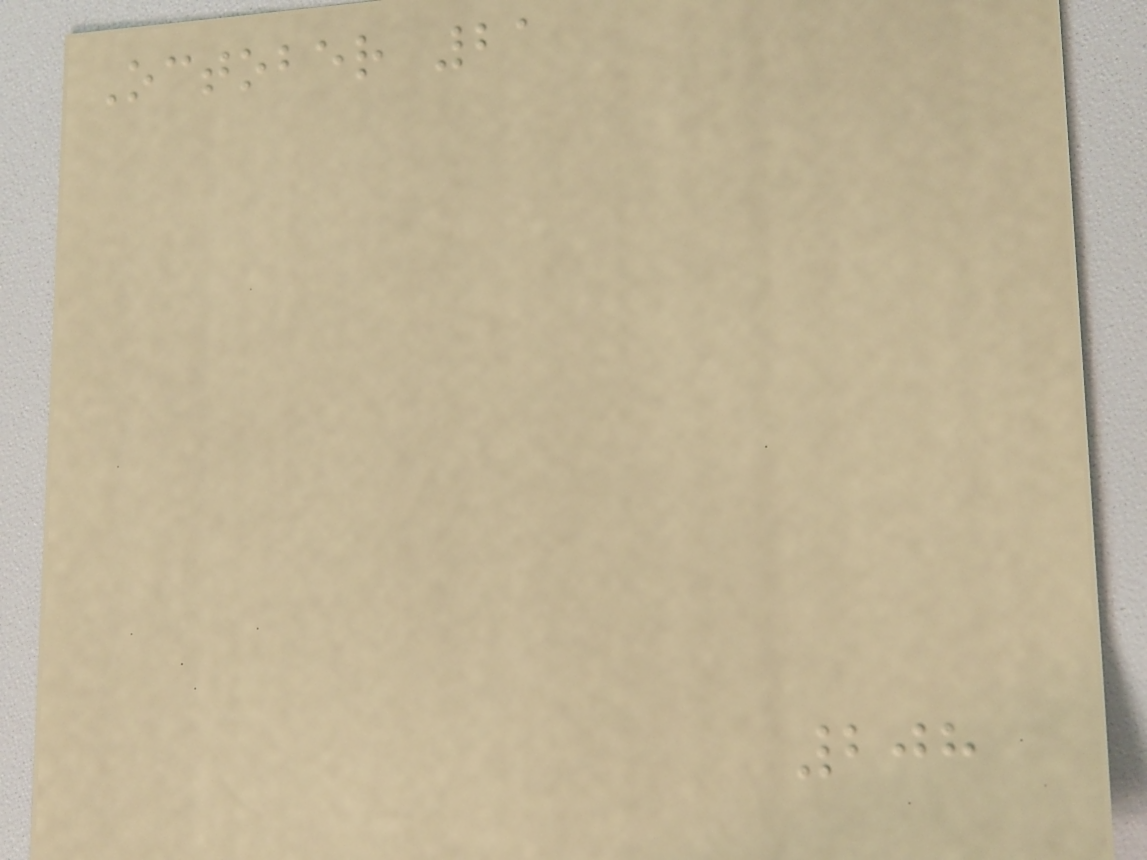October 21
208
